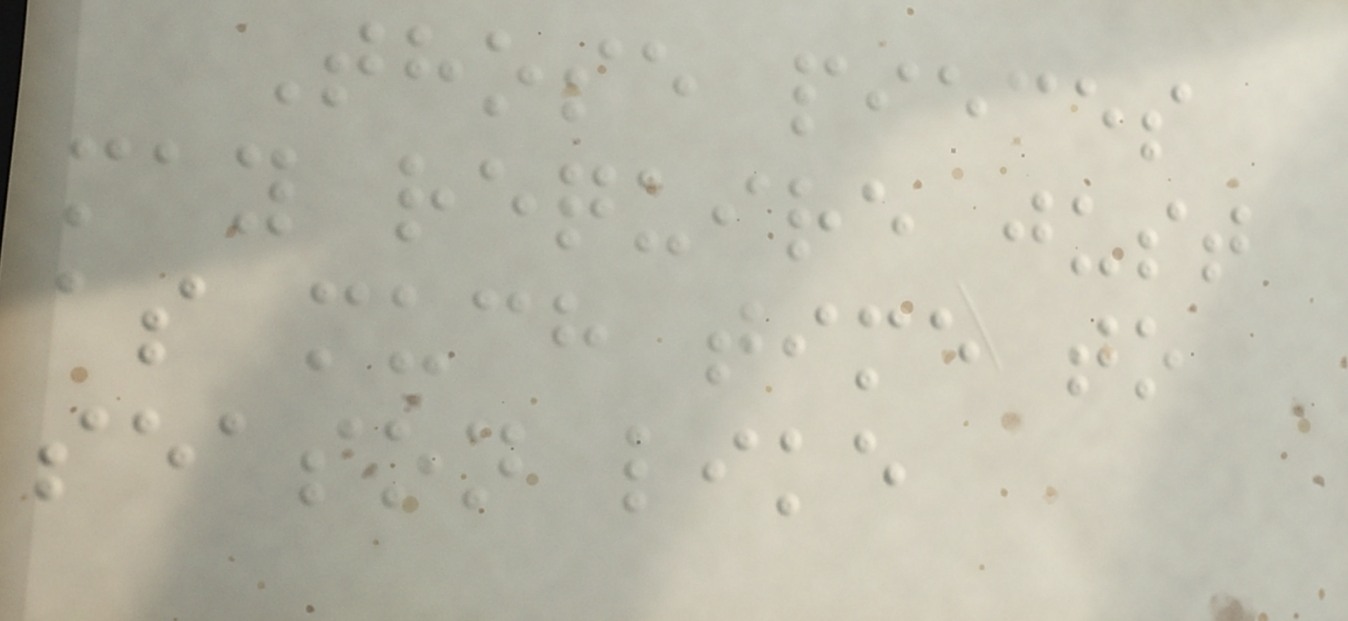Those pieces
may require just
as much time to
season like
